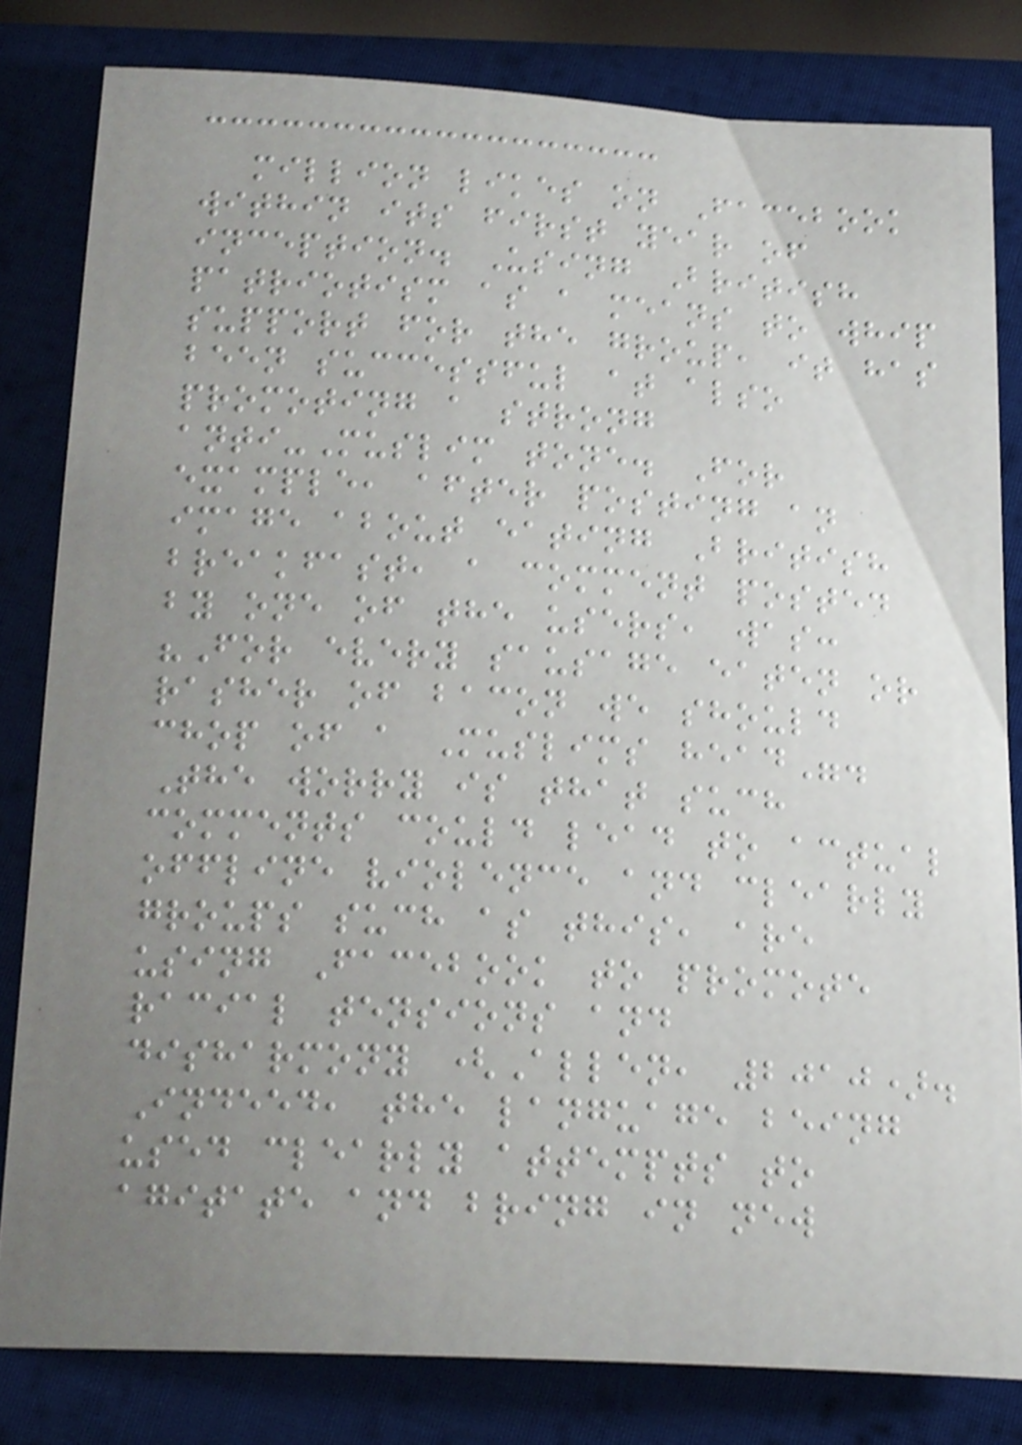million likes on Facebook
within its first year of
inception. Using British
patriotism as a means to whip
support for the group, it has
been successful at also
promoting a strong
anti-Muslim tone. For
example, after posting an
image about eating British
breakfast, a comment posted
by one of the users, was:
"For every sausage eaten or
rasher of bacon we should
chop of a Muslims head".
The worry is that such
comments could lead to actual
offline violence and clearly
groups such as this, are
using Facebook to promote
racial tensions and
disharmony (Allen, 2010).
Indeed, the language being
used clearly attempts to
agitate and bring in new
